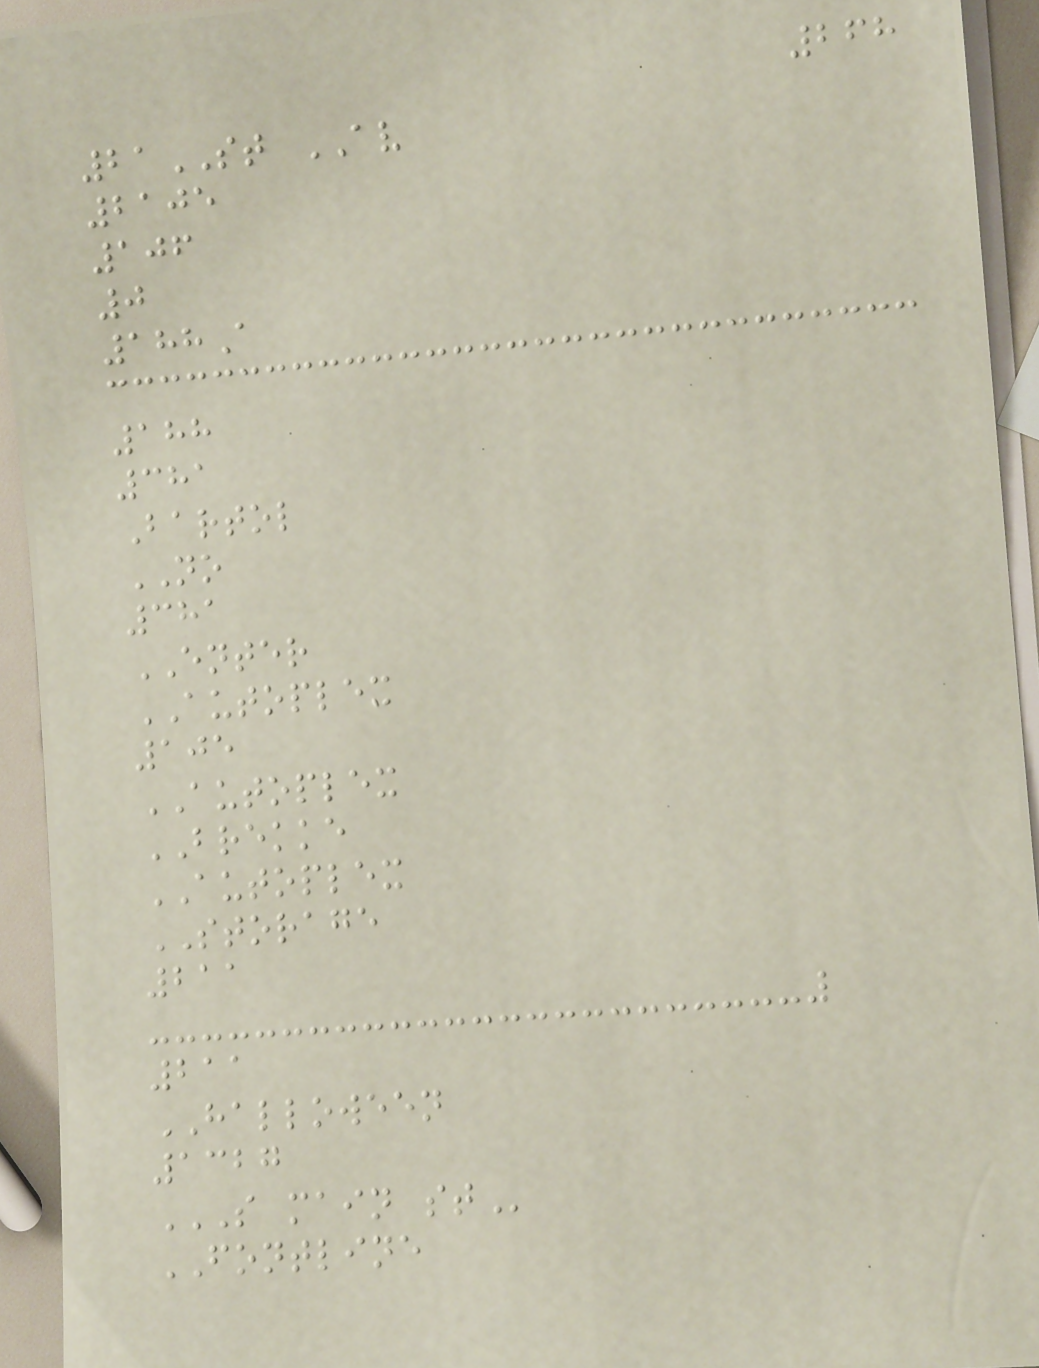268
21ST AV
2105
106
0
188A
188
381
Bartol
NO
381
ENTER
AUTOPLEX
105
AUTOPLEX
BREKKE
AUTOPLEX
STORAGE
211
211
HALLOWEEN
1327
S MAIN ST
FONTLINE
